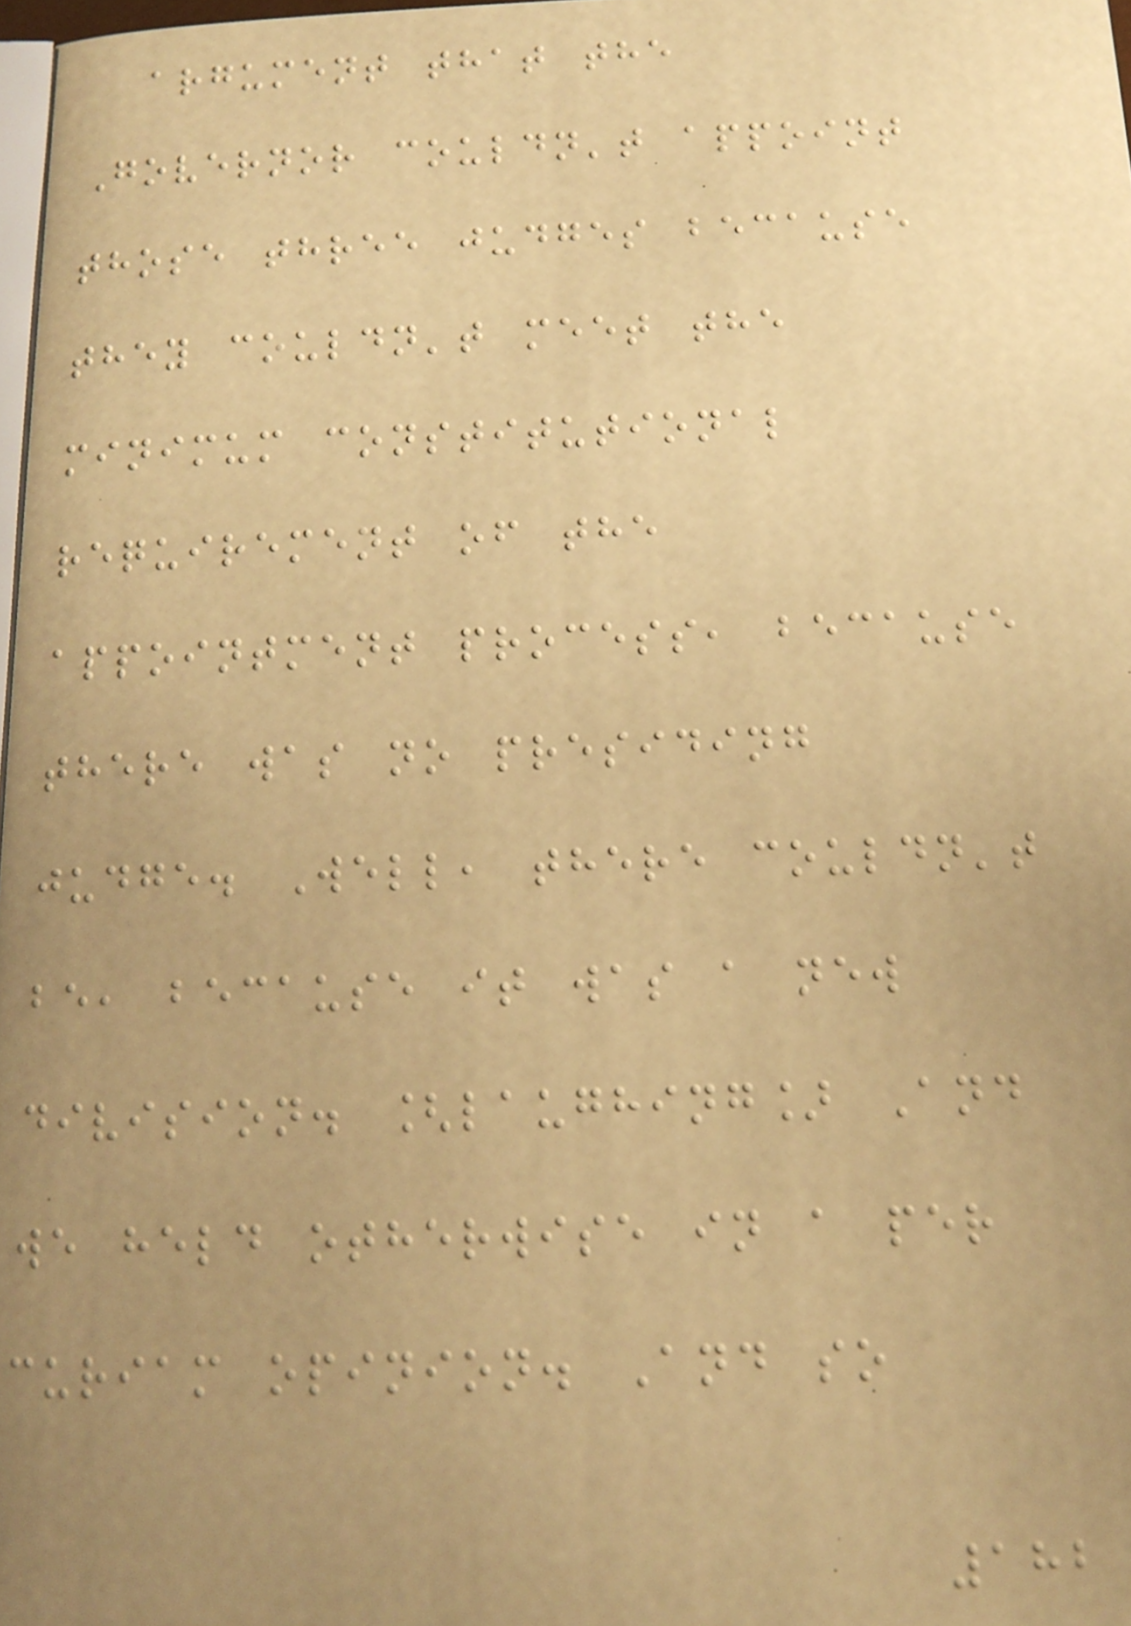argument that the
Governor couldn't appoint
those three judges because
they couldn't meet the
minimum constitutional
requirement of the
appointment process, because
there was no presiding
judge. Well, there couldn't
be, because it was a new
division. [laughing] And
we held otherwise in a per
curiam opinion. And so
182
